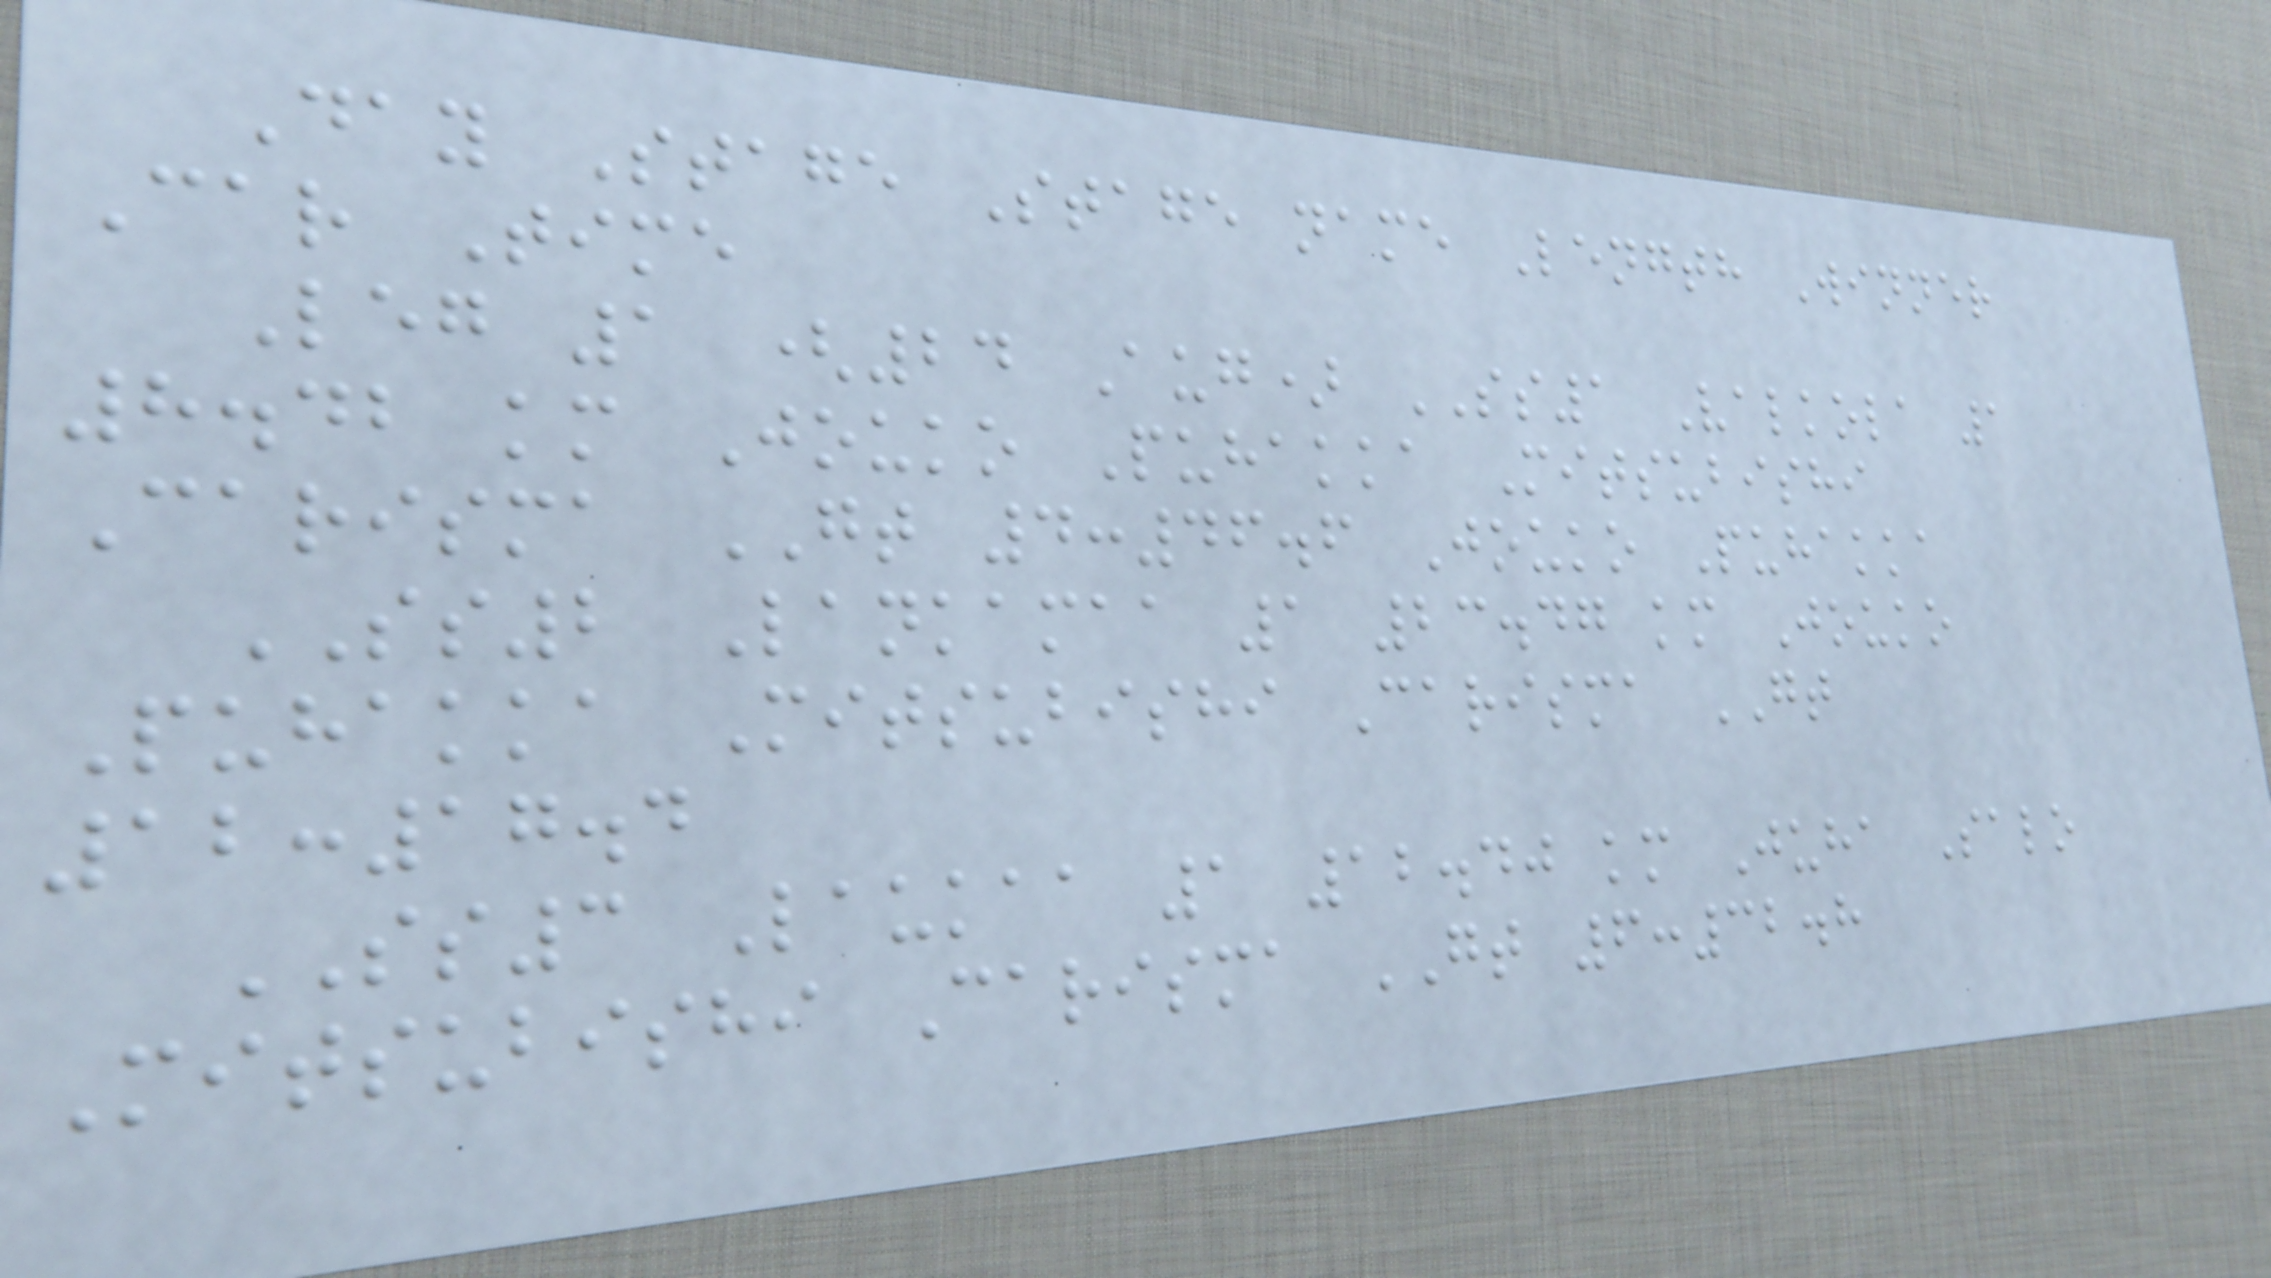Day Stage Stage name Length Winner
Car Time
Leg 1 (24 Aug) SS1 Valkola 1
8.42 km Jouko Puhakka Mitsubishi
Carisma GT 4:46.6 Jouko Puhakka
SS2 Lankamaa 1 23.47 km Jouko
Puhakka Mitsubishi Carisma GT
12:17.4
SS3 Laukaa 1 12.40 km Juha Salo
Mitsubishi Carisma GT 6:32.8
